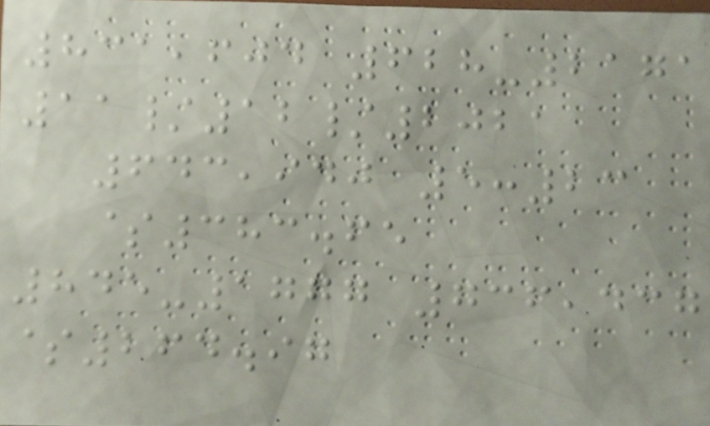831,604 628-2171
11/12/2021
643,940 5:23
$383.65
845-1777 736,437
$264.97
